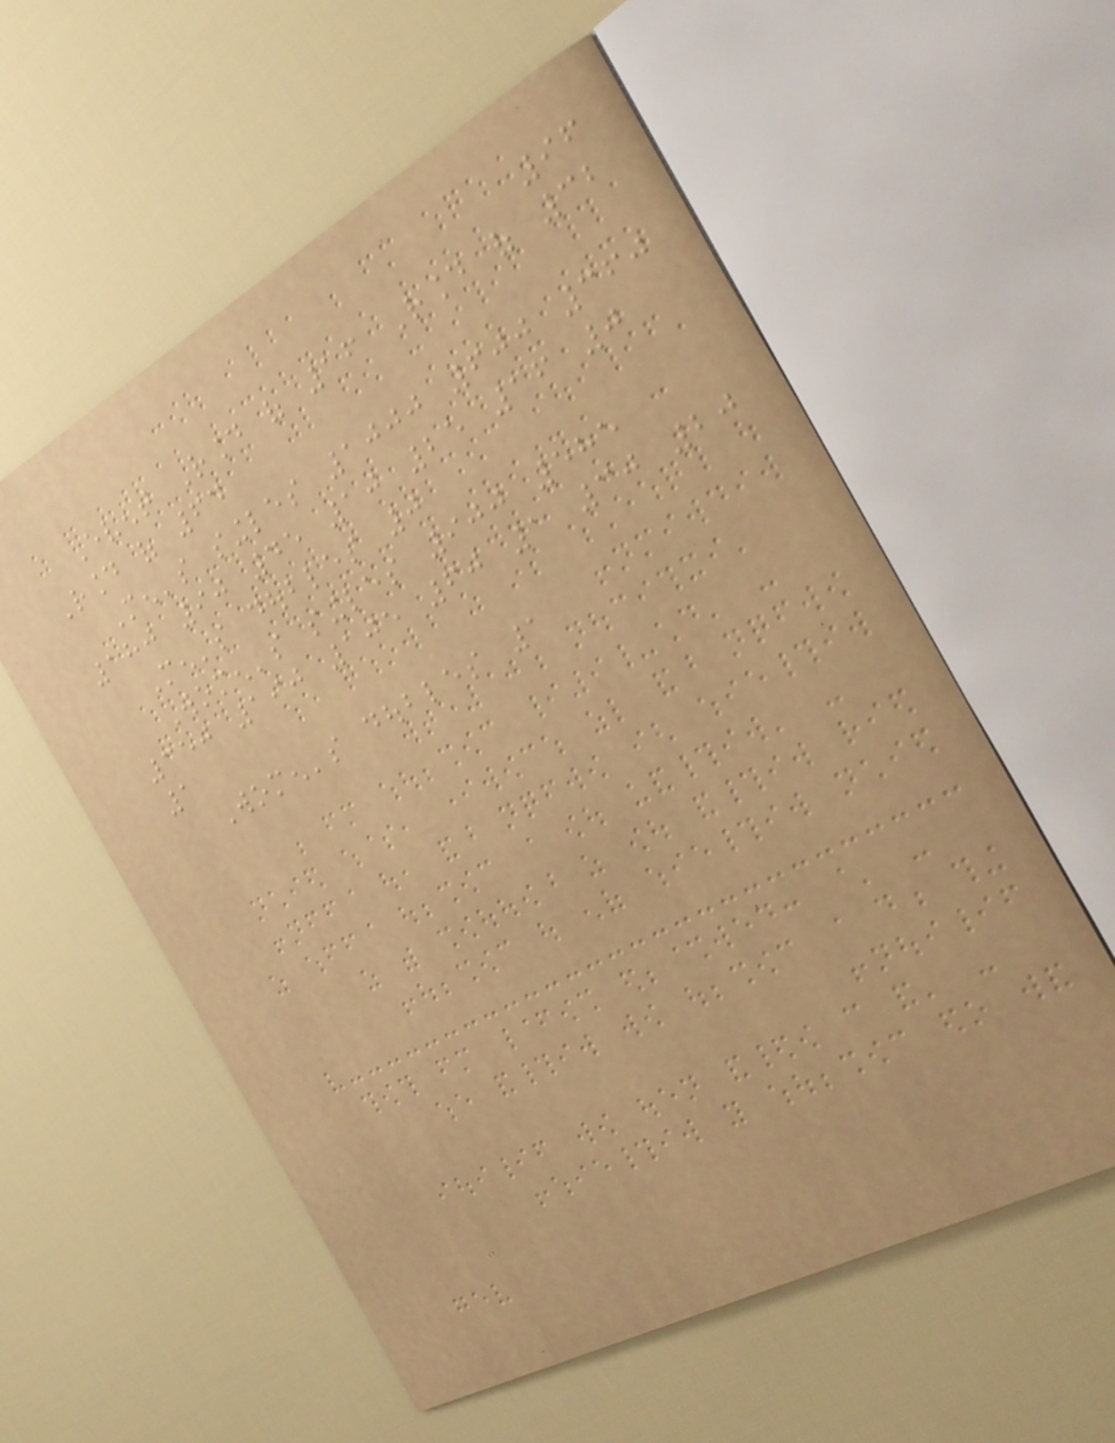96
Event Round of 16 Round of 32
Round of 64
Men's singles 1000 600 360
180 90 45 10 25 16 0
Men's doubles 0
Women's singles 900 585
350 190 105 60 1 30 20
1
Women's doubles 1
